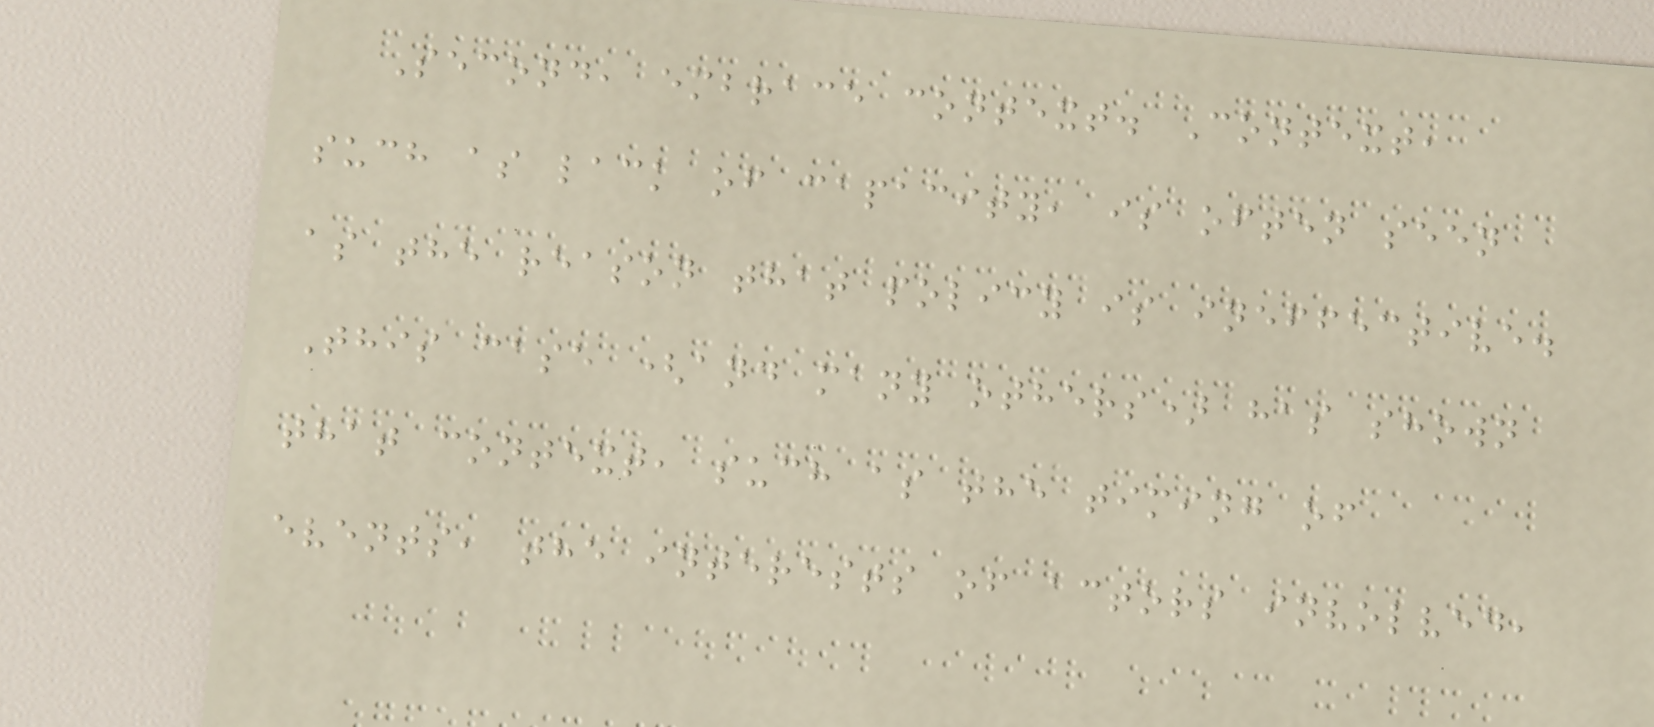Second, embrace context. Context,
such as lack of capacity, is often seen
as the reason that policy is ineffective.
This case (and many others) has shown
that context, such as the timing of
events, the interests of actors involved,
